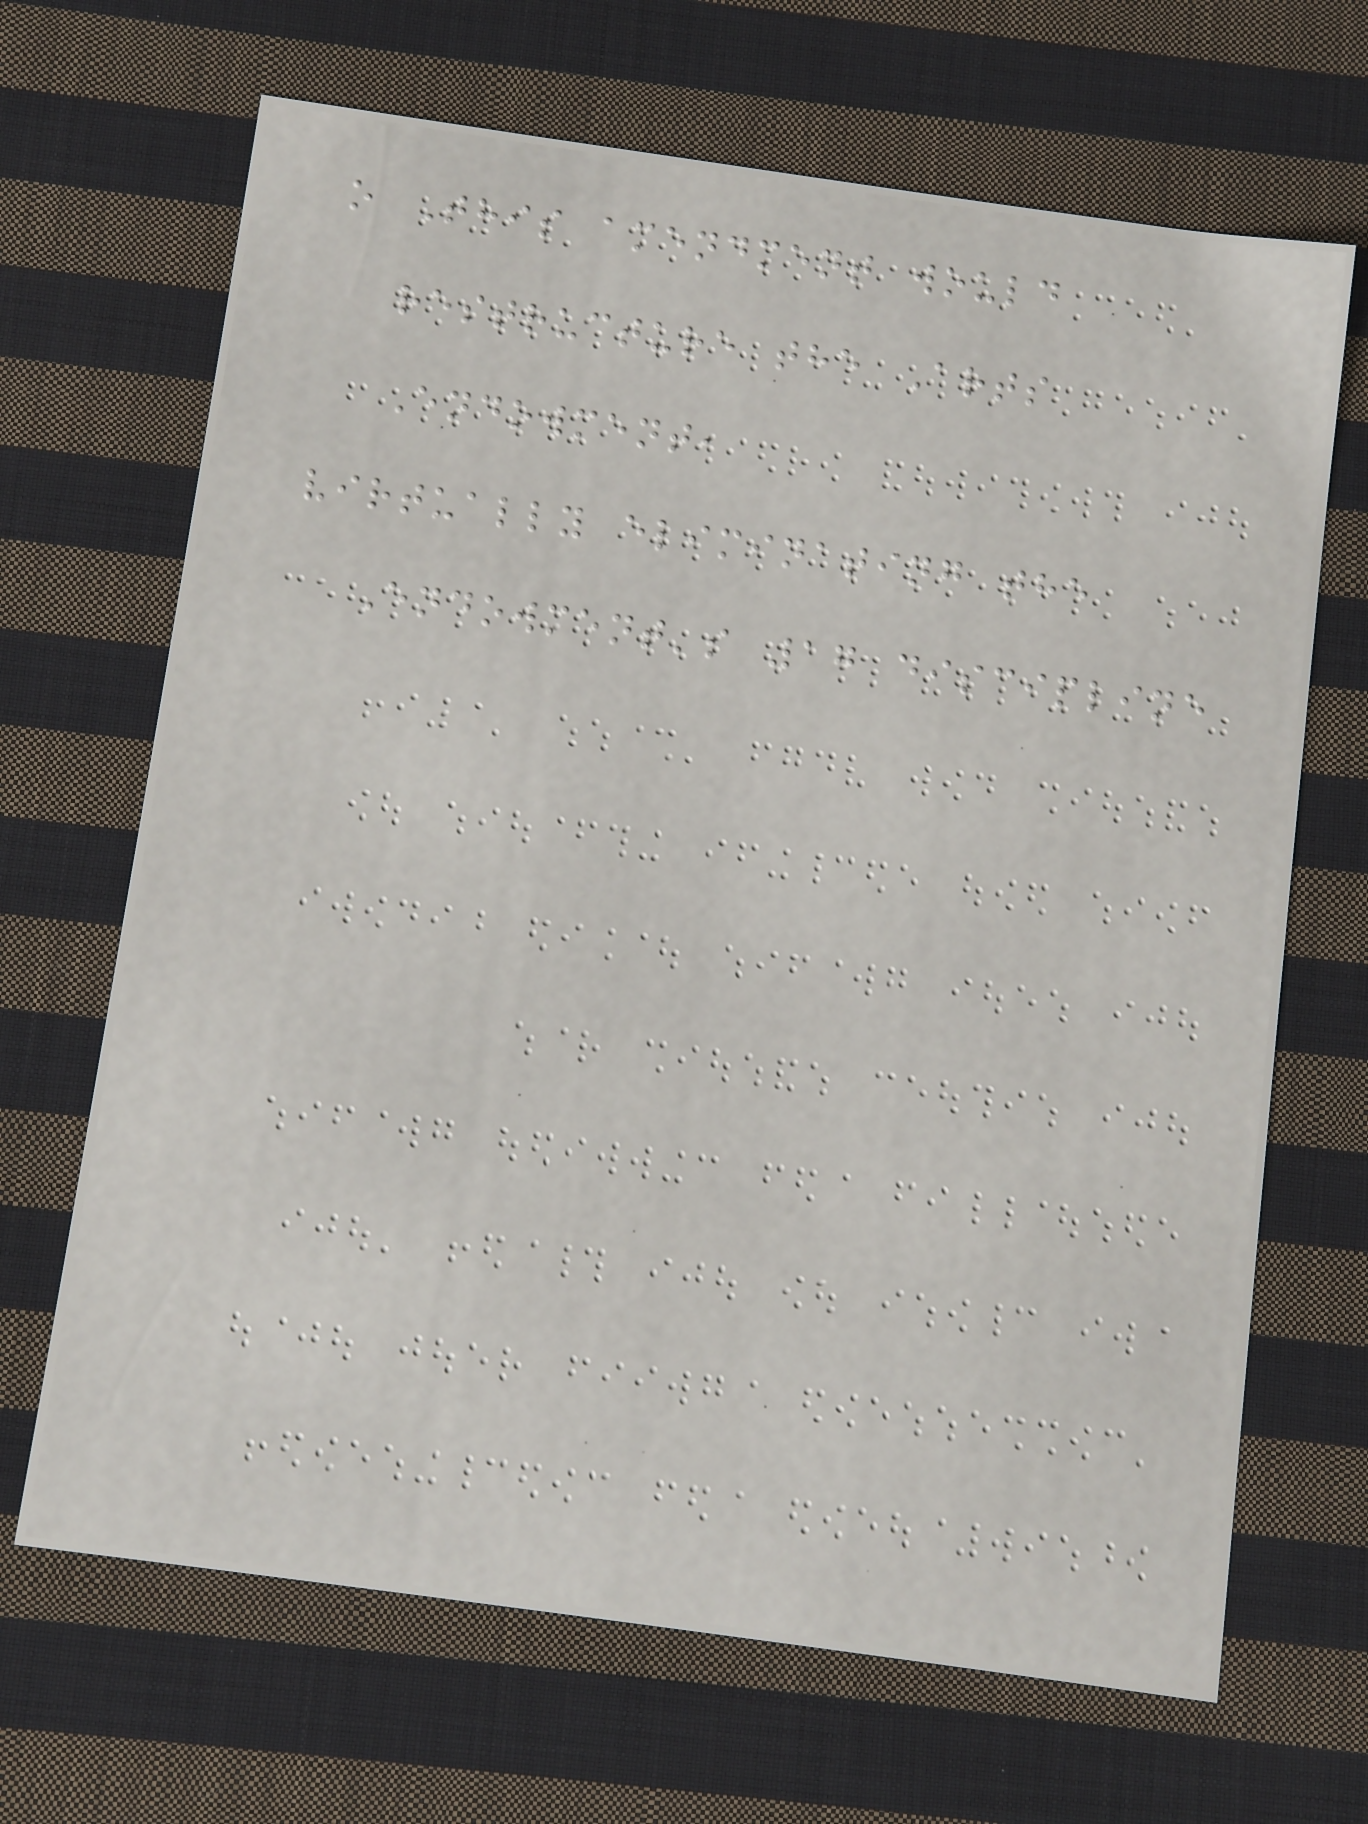o This amendment would
restructure the Arts
Endowment,
virtually eliminating the
Endowment's 17 discipline
